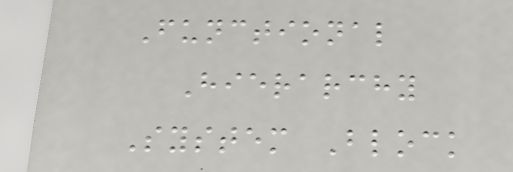Functional
Hierarchy
System Block
